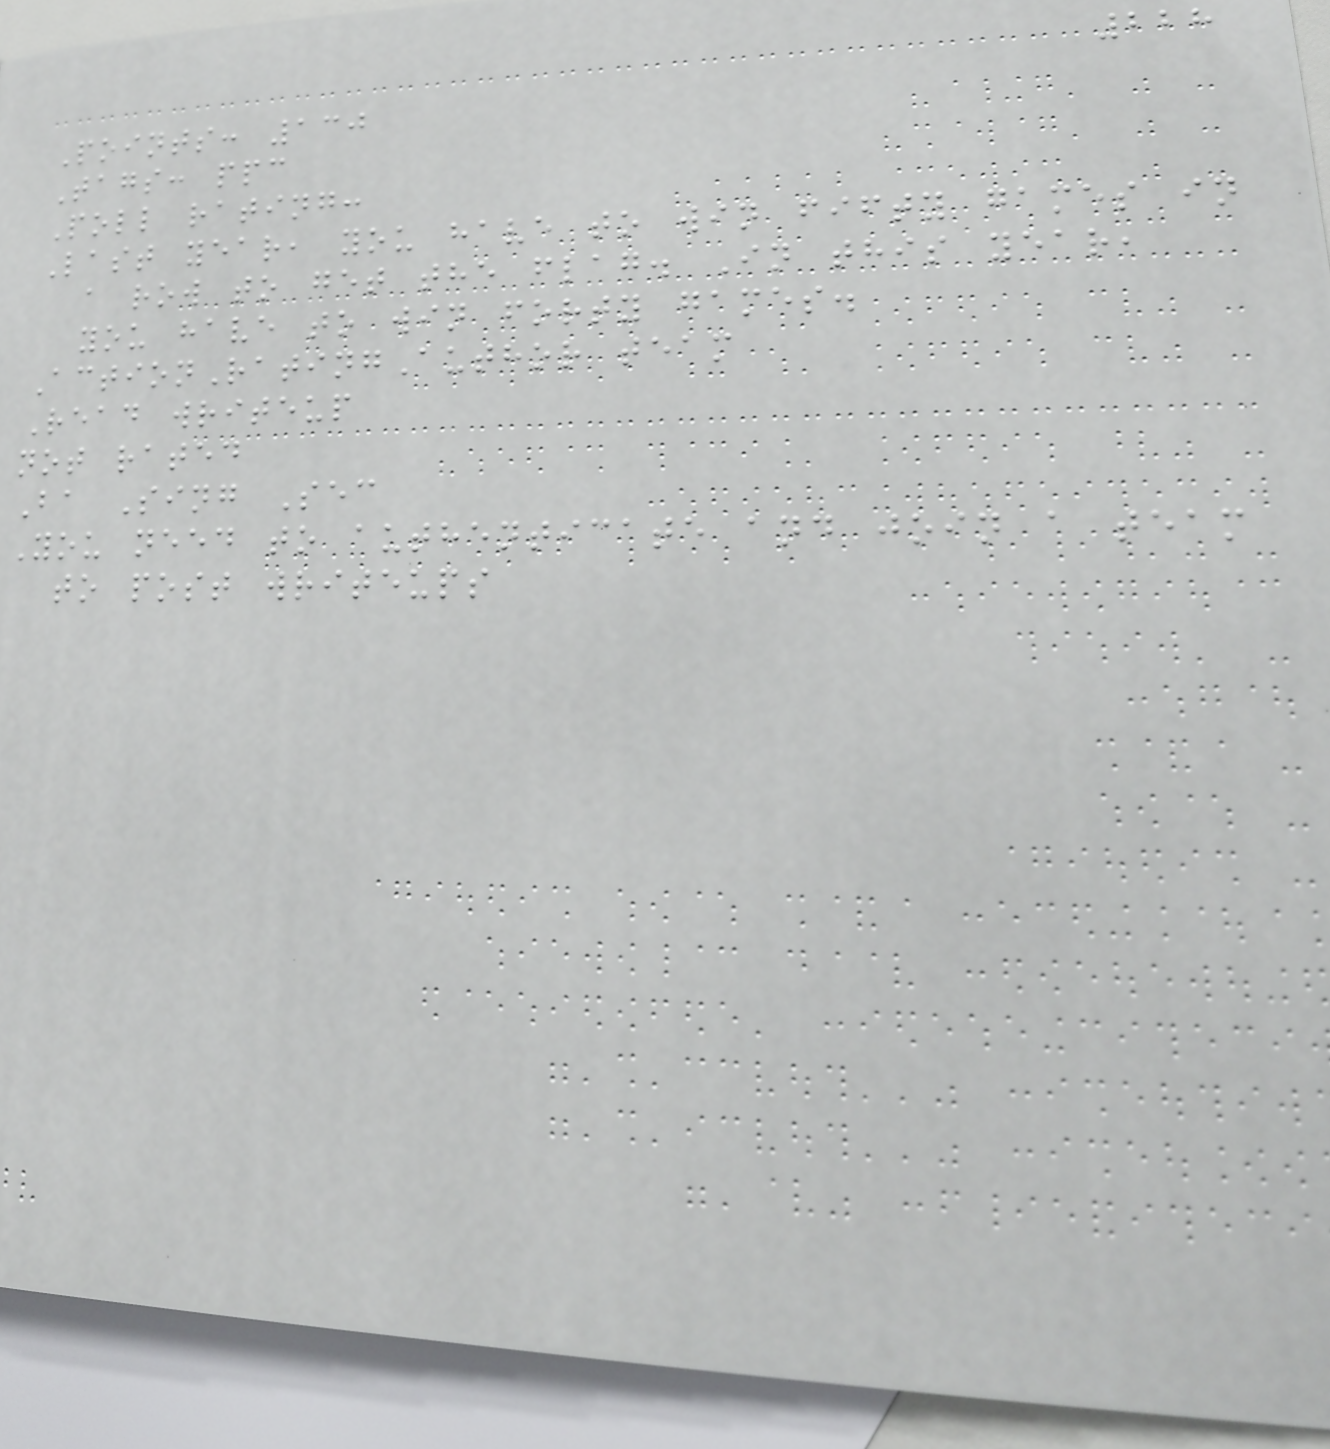228
Points: 130
Tags: ppc
Poll rating:
Last year, you have to win fifty games in
a row to get the flag. In this year,
you have to win forty games.
ActionRatingAuthor team
Read writeup
not rated
Ba Sing Sec
You need to authenticate and join a team
to post writeups
